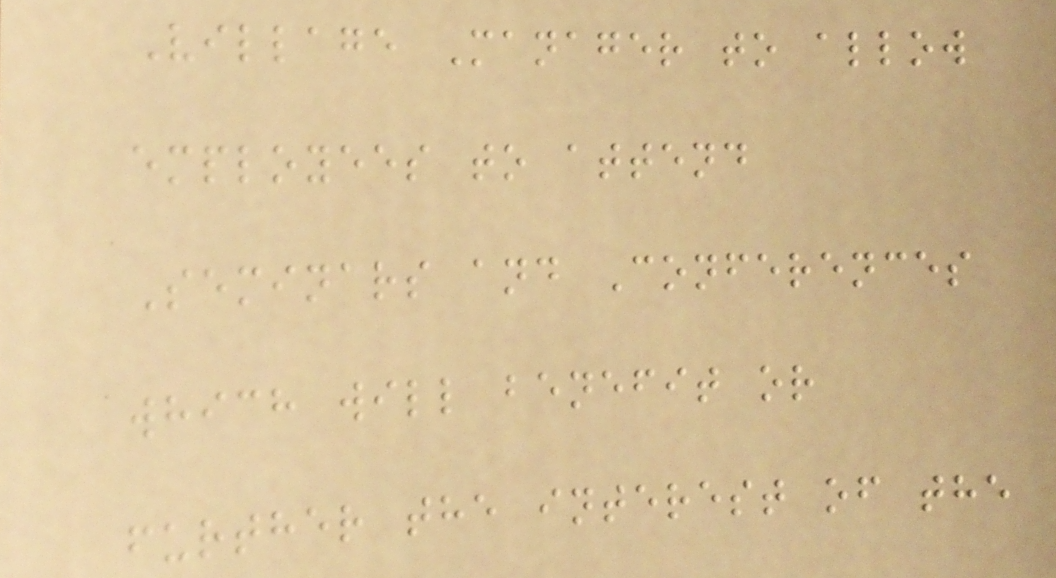Village Manager to allow
employees to attend
Seminars and Conferences
which will benefit or
further the interest of the
